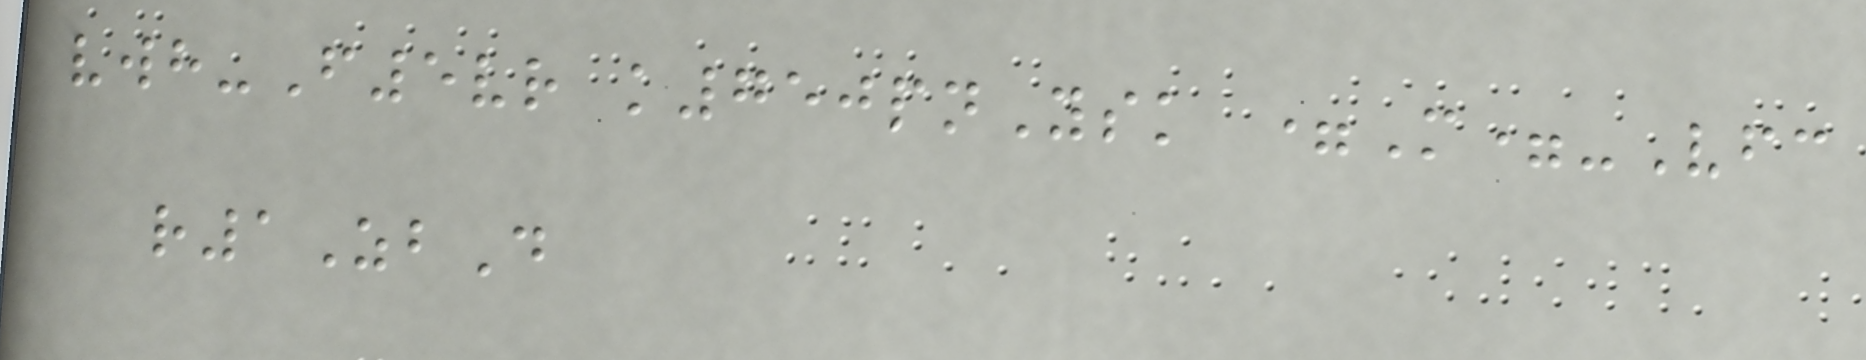vwh-F5vr k750pnYsk =M=-Vfc
r1ZbD
